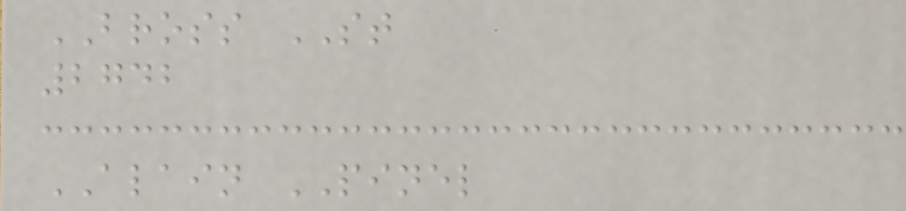BROSS ST
2742
ALAIN PINEL
